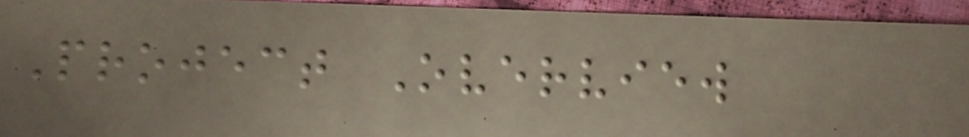Project Overview
